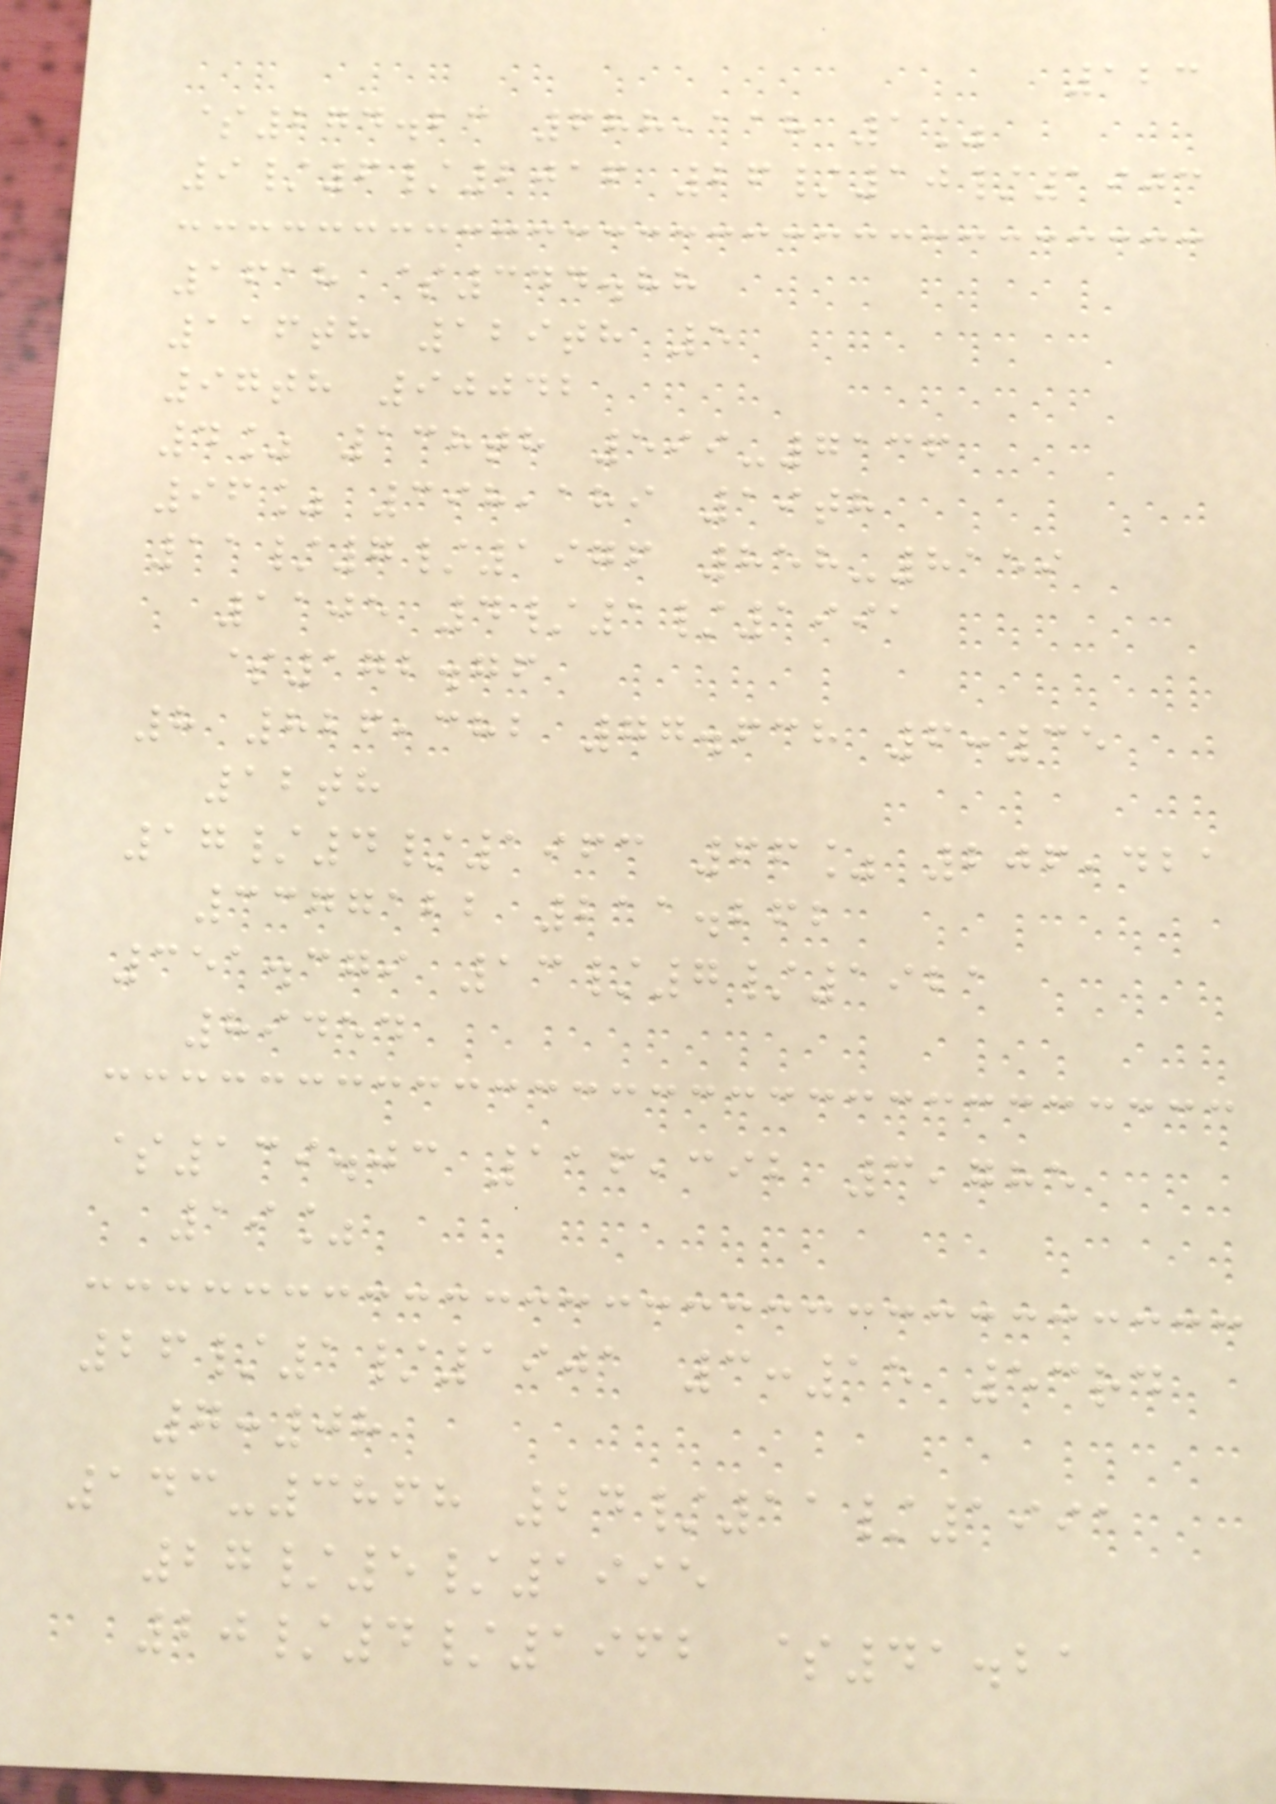123
$274.23 688,118 1%
9/6/2016 26/10/1903
1618 $344.88
116th 129th 5
97th 90042
4% 138th 599-7136
96% 398,189 19th
11/7/1976 858-8159
1105 4/1/1991
$172.76
8 826,382 77.638 6:35
12th
17/4/1963 66% 206,421
3377122 211.262
351.379 13/7/1921
89454
$139.03 116,392 3,785
19%
26/1/1901 3:15 53rd
7:08
143-3868 24/11/1991
27/5/1995
20/4/1962 $41.21
